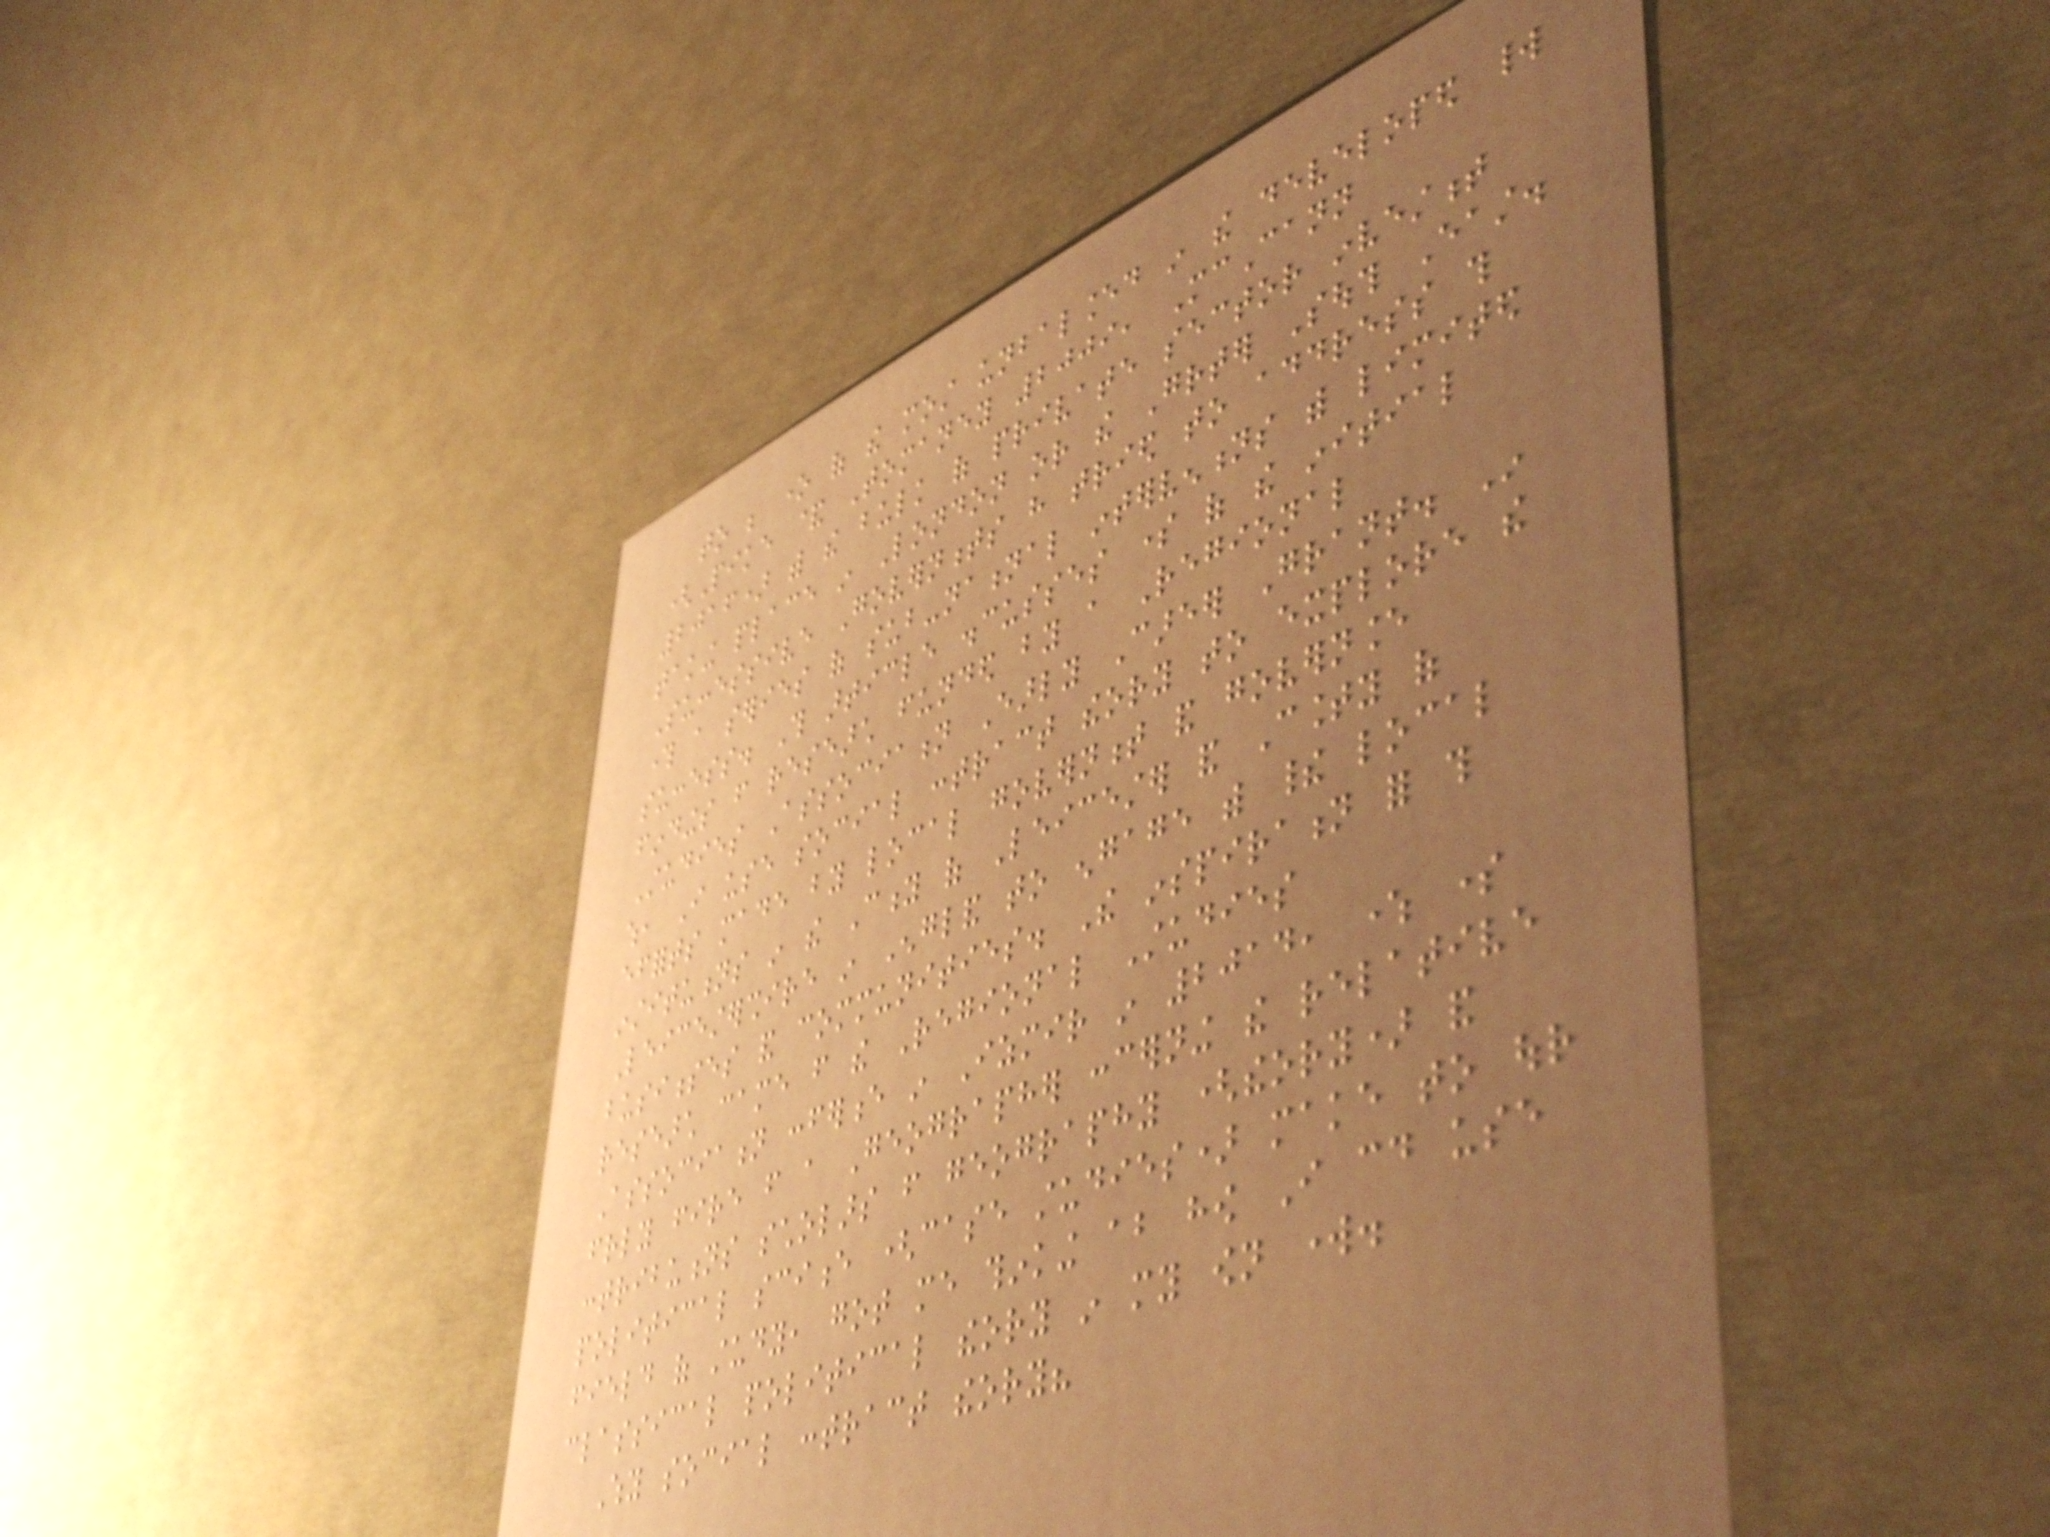to be one of the most unbalanced in the developed world
(Pike & Tomaney 2009, McCann
2016) with the bulk of private sector investment
taking place in London or the Greater South East.
Successive Governments have tried to address this
through a series of sub-national interventions with limited
success. This article discusses some of the initial
findings from research funded by a Regional
Studies Association Early Career Grant. In
which, I use social contract theory to explore the
efforts made by local government and governance
institutions in the City of Leicester and County of
Leicestershire in England to engage with their local
businesses and communities. The inspiration for this
research came from the Regional Studies
Association conference in Izmir in 2014, where some
friendly fire from a Geographer concerning the relative
contributions scholars from geography (theory) and
political science (case studies) make to our
field of study, got me thinking about how I could use
classical political theory in my own work.
Why social contract theory?
